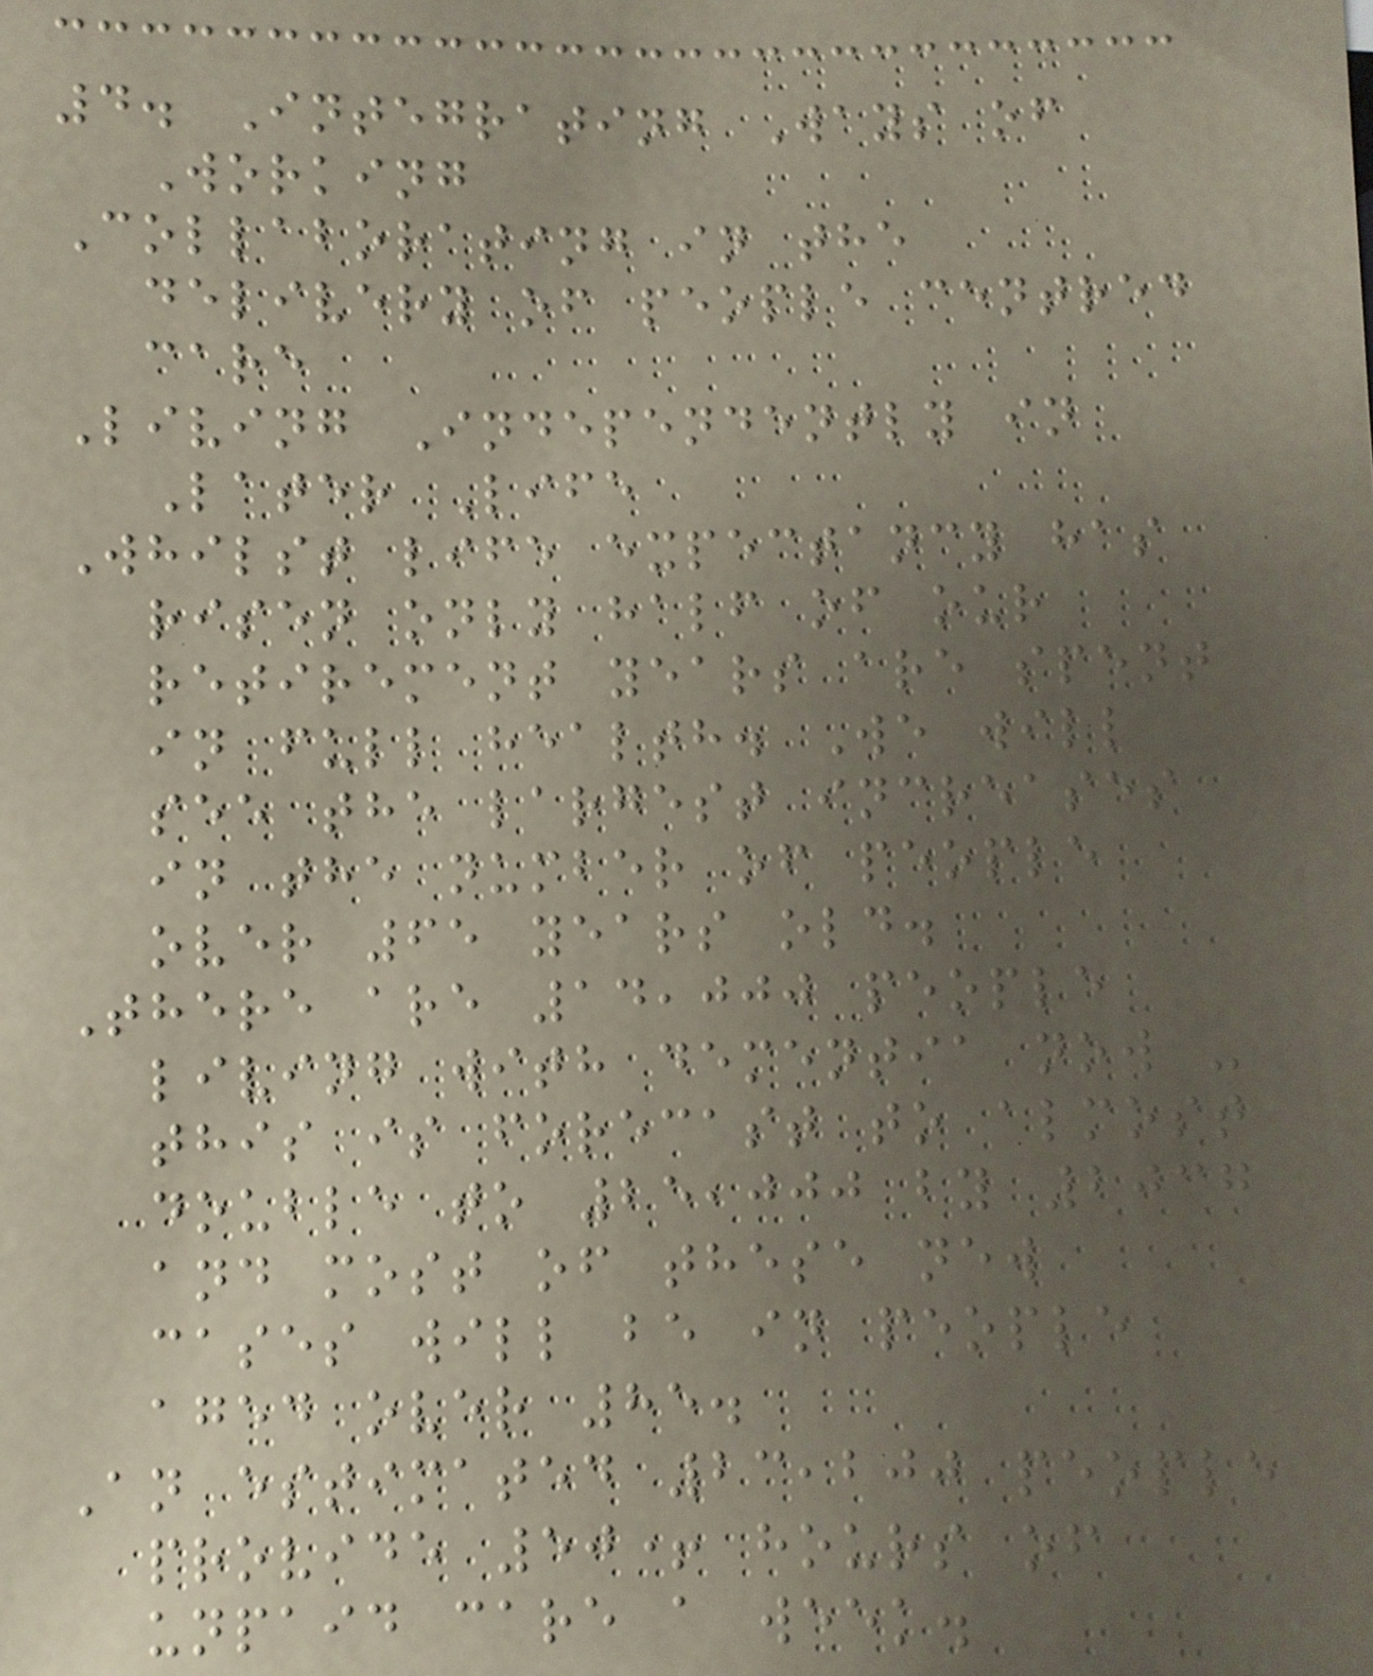4. Integrating Ways of
Working
Collaborating in the
delivery of people centred
care
Living Independently in
Later Life
Whilst life expectancy has
risen only half of our
retirement years are spent
in full health. We will
see the largest increases
in the number of people
over 65 years old.
There are 14,000 people
living with dementia now -
this is forecast to almost
double to 25,000 by 2037
and most of these new
cases will be in people
aged over 85.
An estimated 23,200 people
provide 50+ hours of
unpaid care a week.
